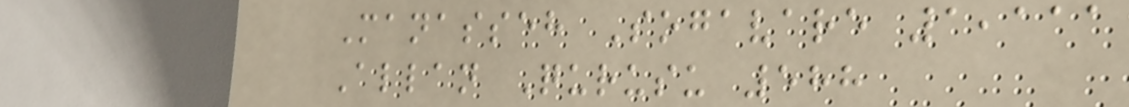Manasseh Sogavare 1,111
Allan Qurusu 588
